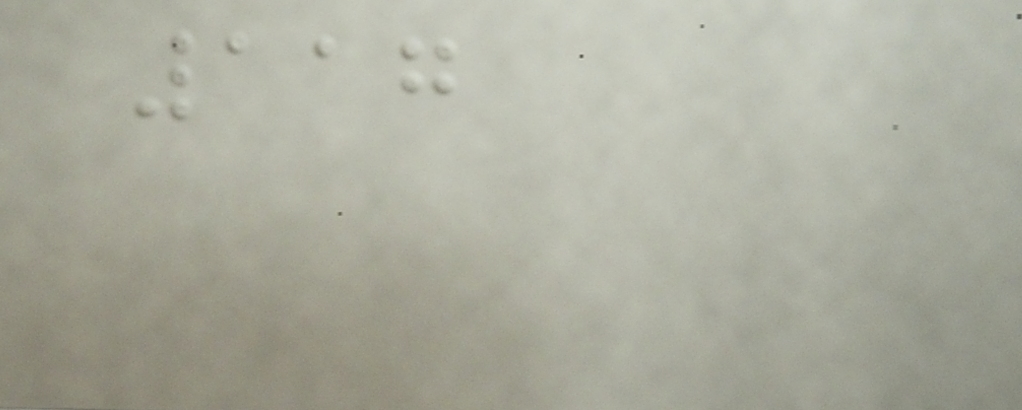117
